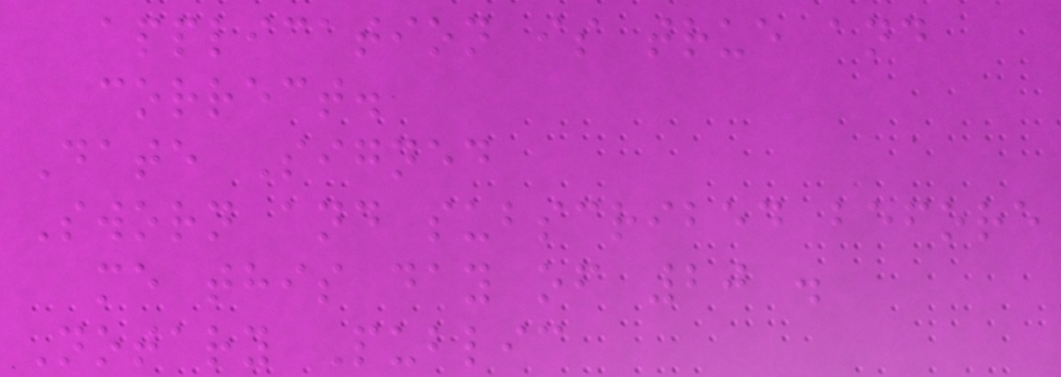application is true and
correct.
Date Signed
Sworn and subscribed before
me this day of 20 .
Notary Public
